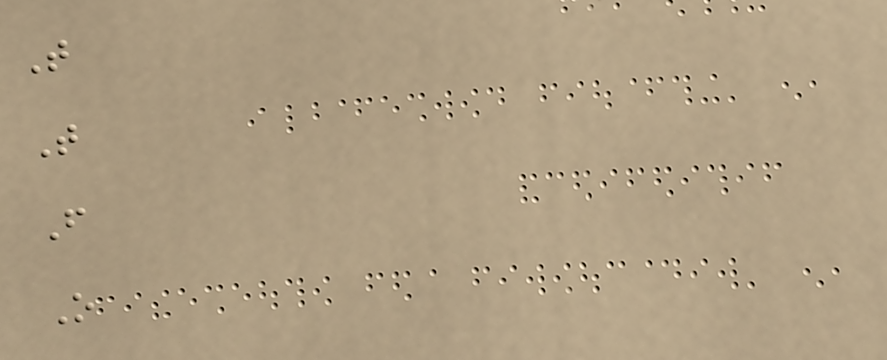T
T
F
O
